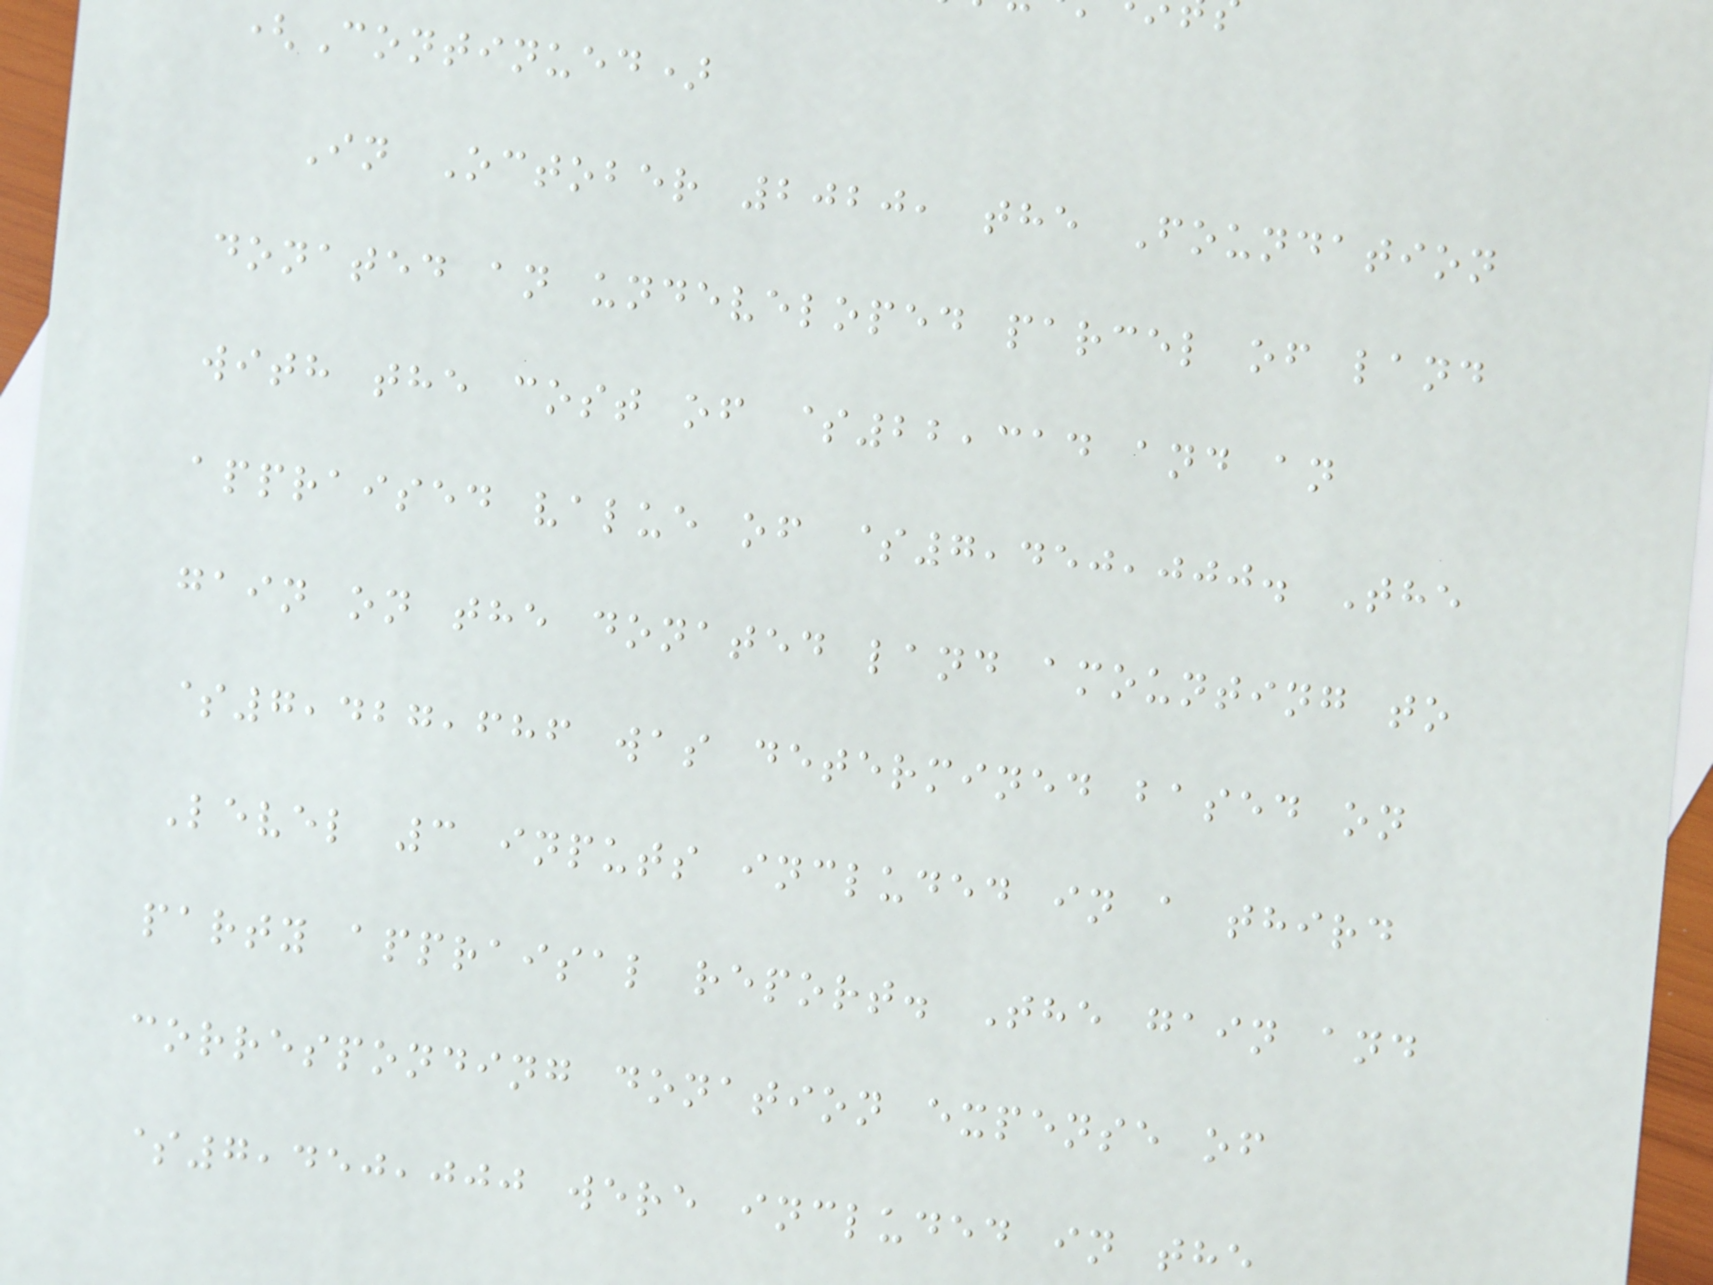(Continued)
In October 2020, the Foundation
donated an undeveloped parcel of land
with the cost of $22,314 and an
appraised value of $7,450,000. The
gain on the donated land amounting to
$7,427,686 was determined based on
Level 3 inputs included in a third
party appraisal report. The gain and
corresponding donation expense of
$7,450,000 were included in the
